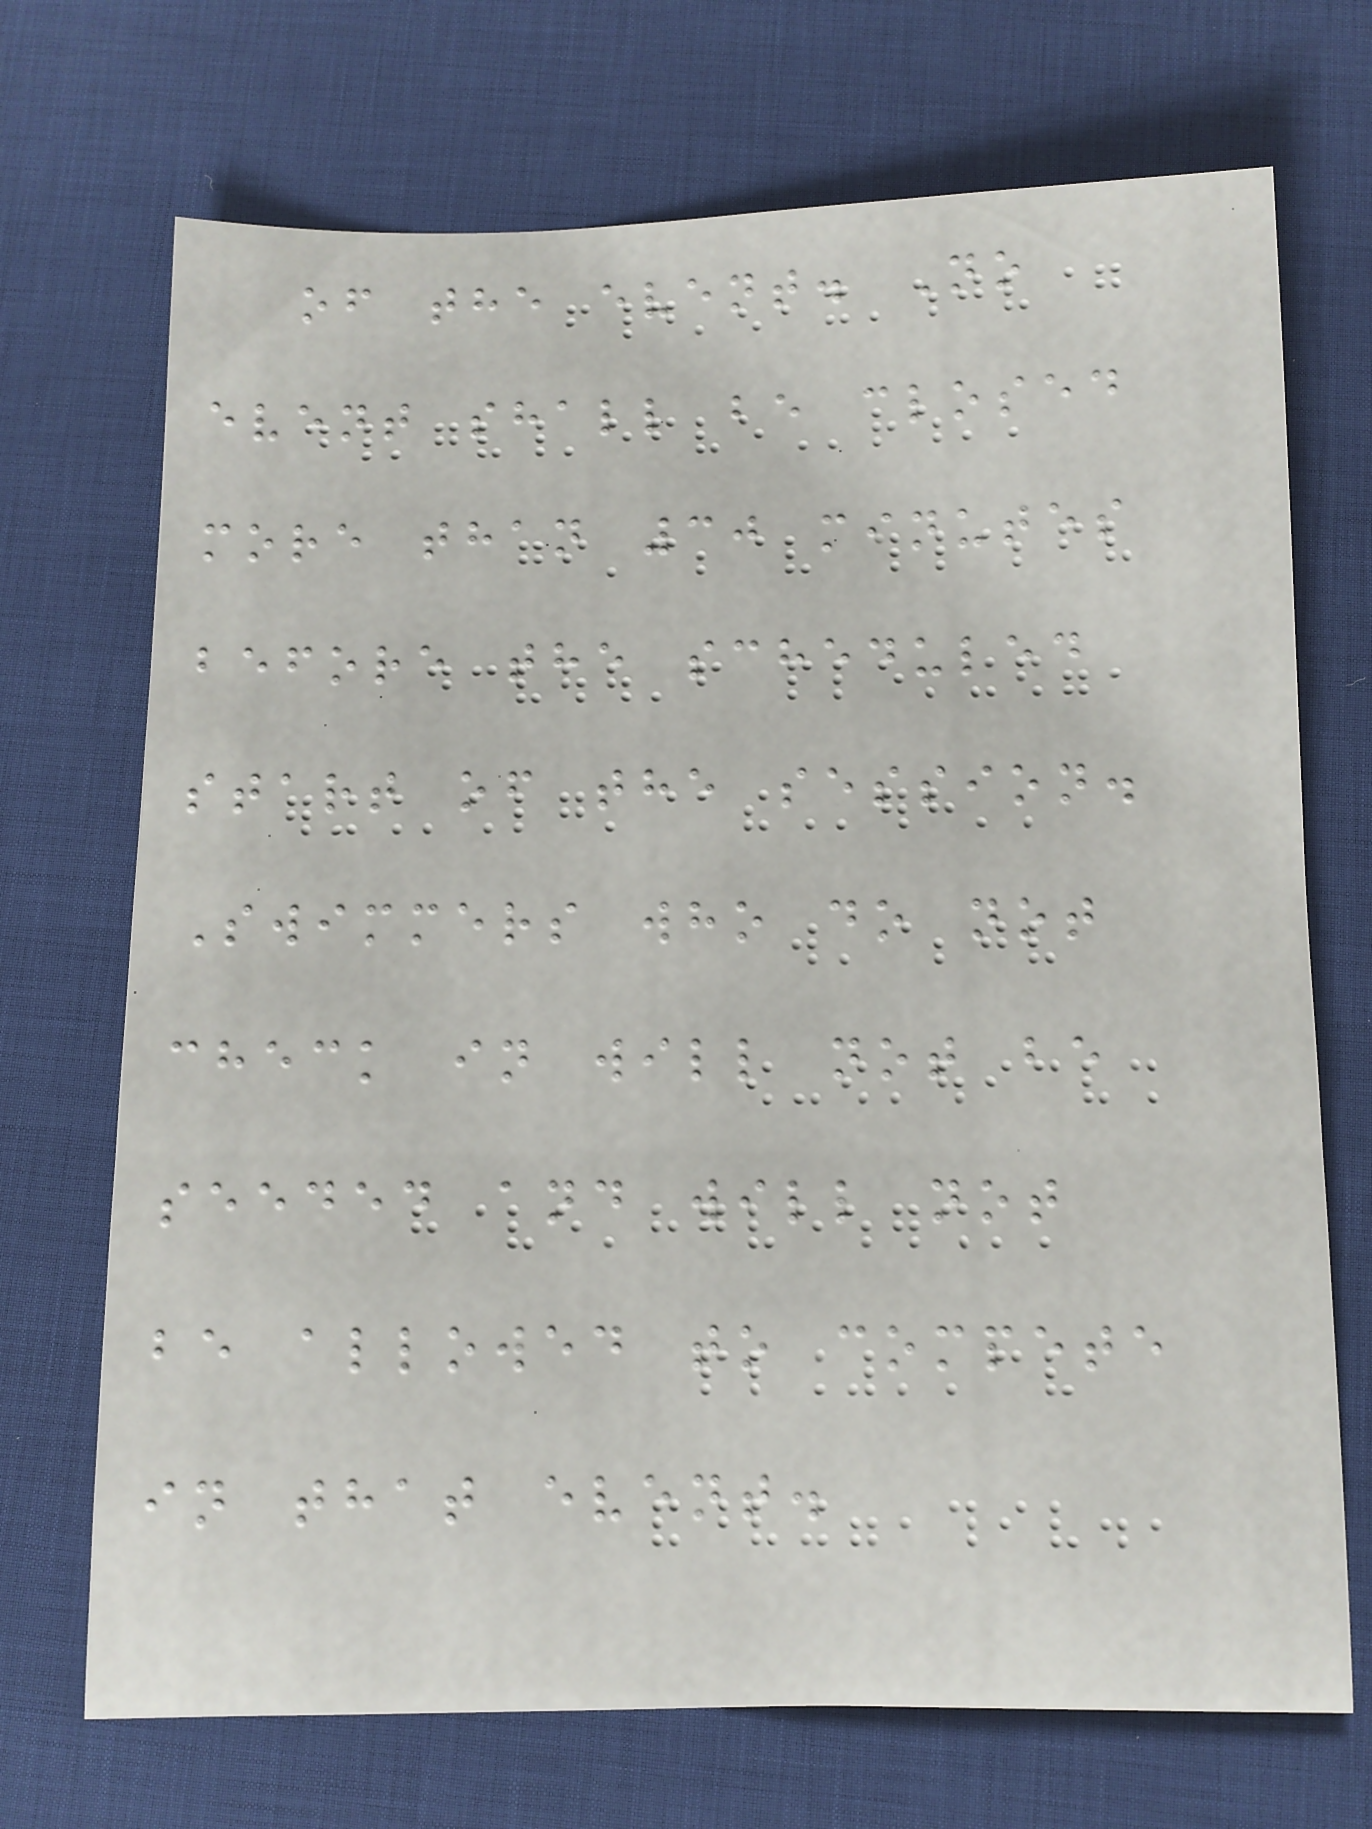of the event. No
event shall be closed
more than 30 minutes
before the scheduled
start of the session.
Swimmers who do not
check in will not be
seeded and will not
be allowed to compete
in that event.
